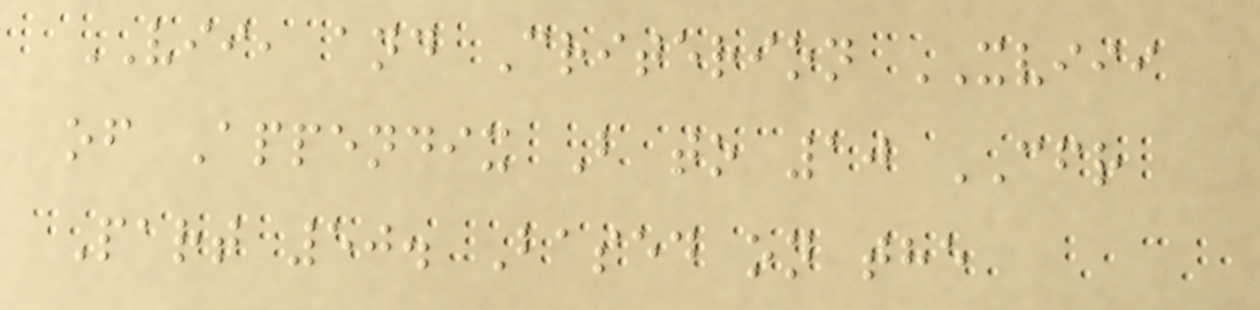VII, and Criterion XVIII
of Appendix B to 10 CFR
Part 50. Based on the
